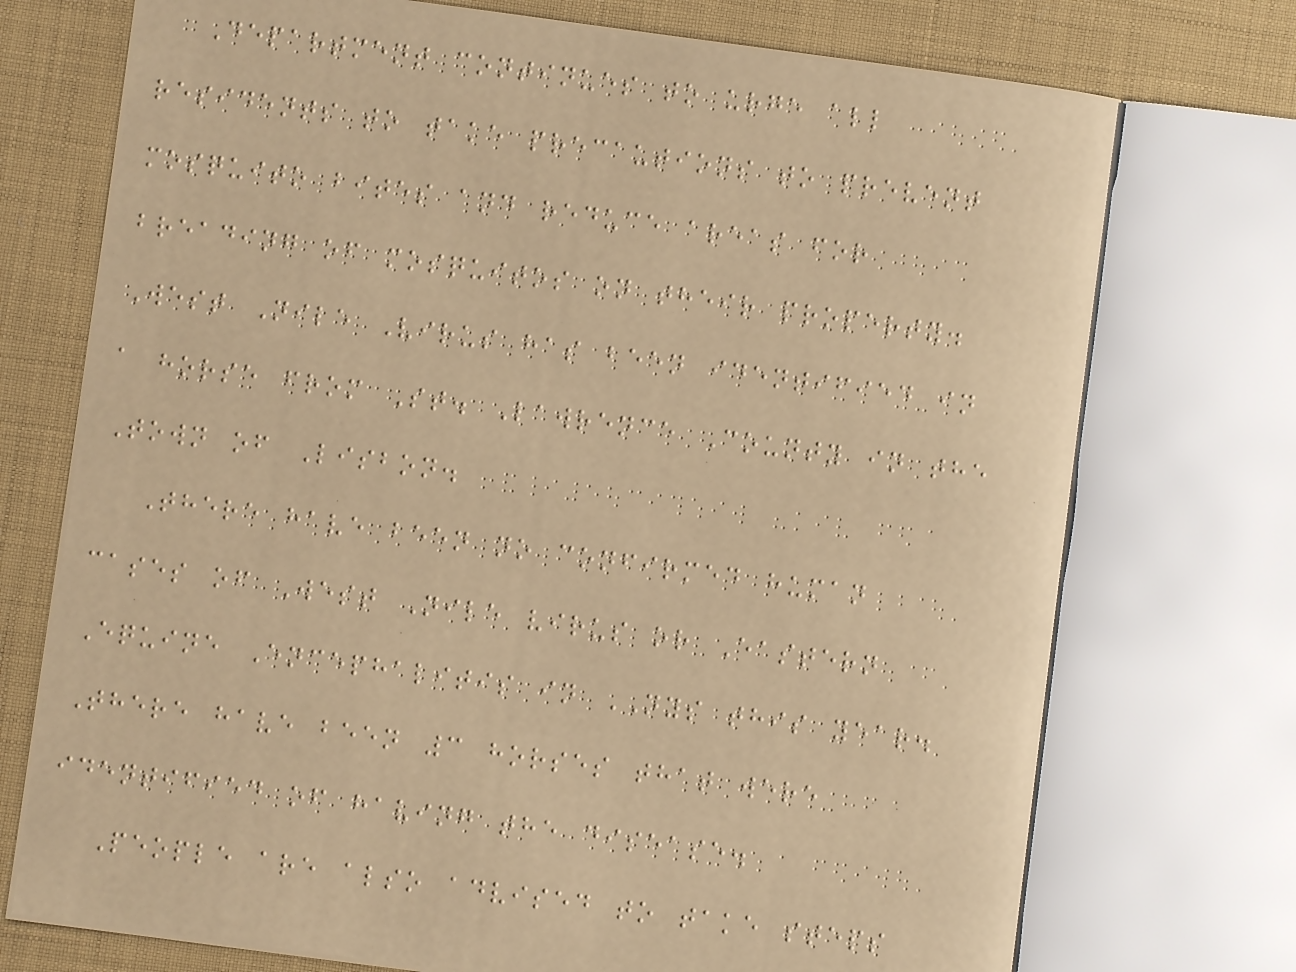Department continues to urge all
residents to take precautions to prevent
mosquito bites and reduce areas for
breading of mosquitos on their property.
West Nile Virus has been identified in
a horse from St. Lawrence County in the
Town of Lisbon.
There have been no confirmed human
cases of West Nile virus or Eastern
Equine Encephalitis in NYS this year.
There have been 3 horses that were
identified of having the disease.
People are also advised to take steps
